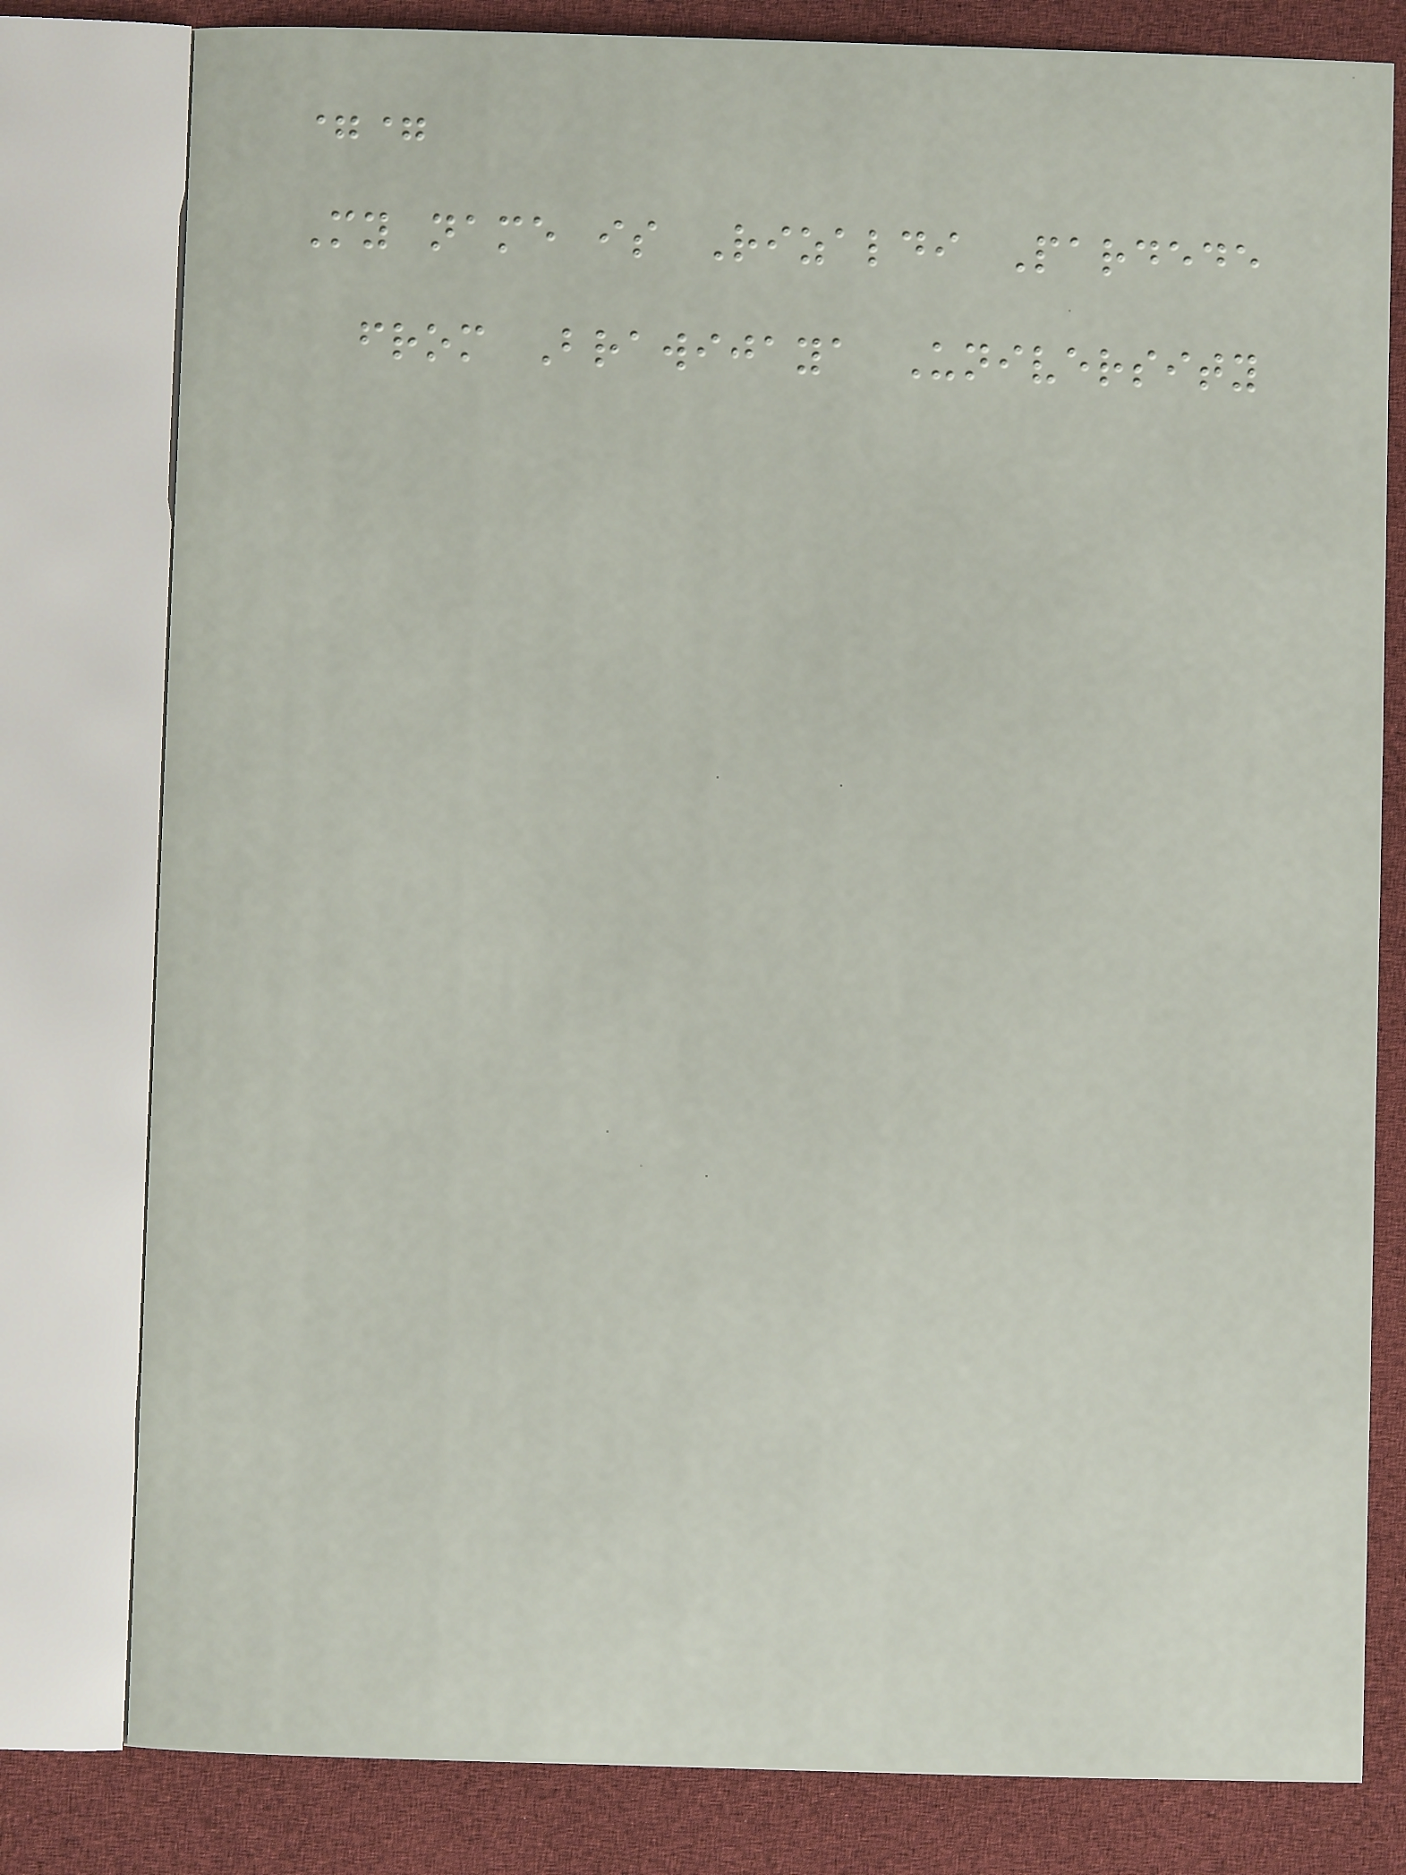==
My name is Rizaldi Pardede
from Brawijaya University
